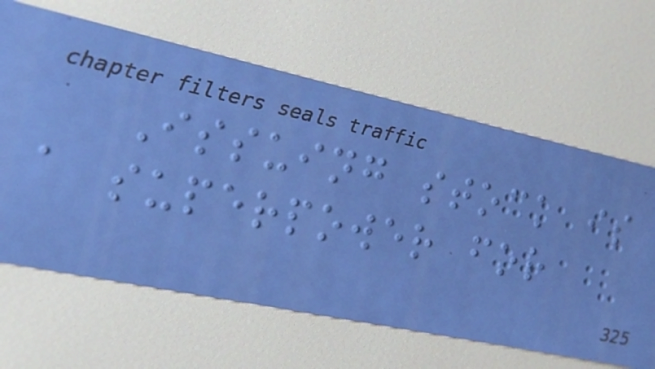Issuing stock is
a superpower for
